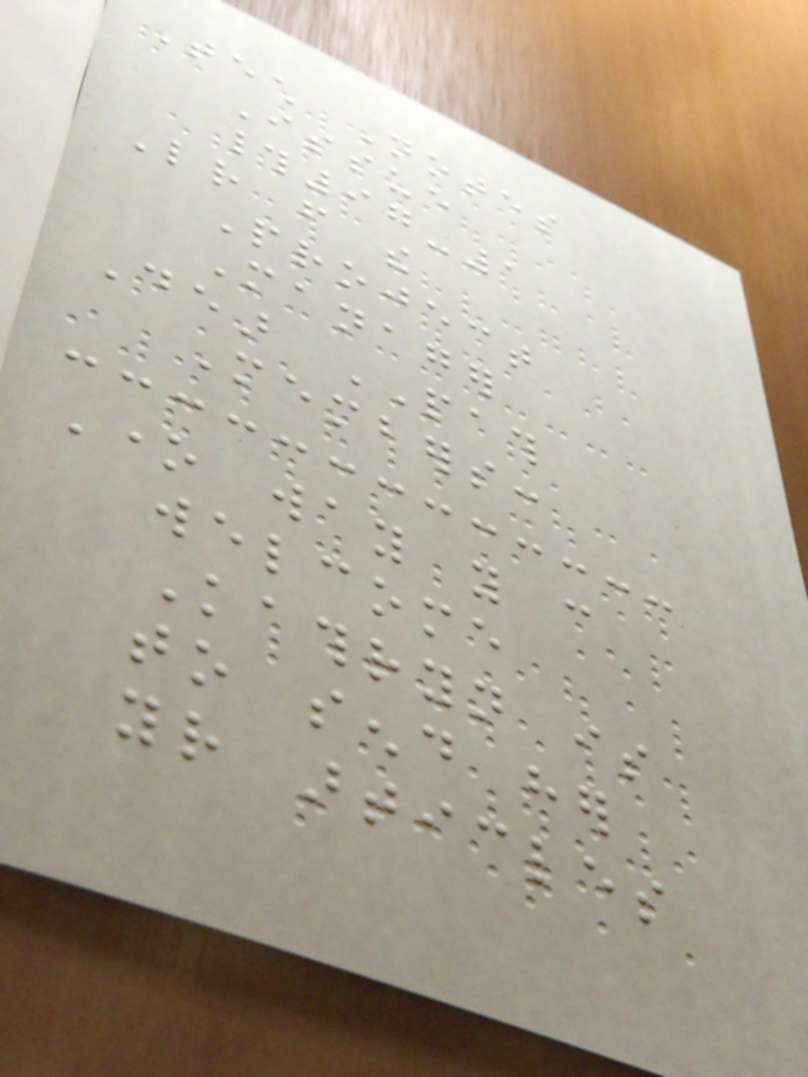Tech Notes
Issue
#97-1
Letter from the
Project
Manager
Dear PATH
Members:
One way you can
welcome
Kathryn is
to send her
your articles
